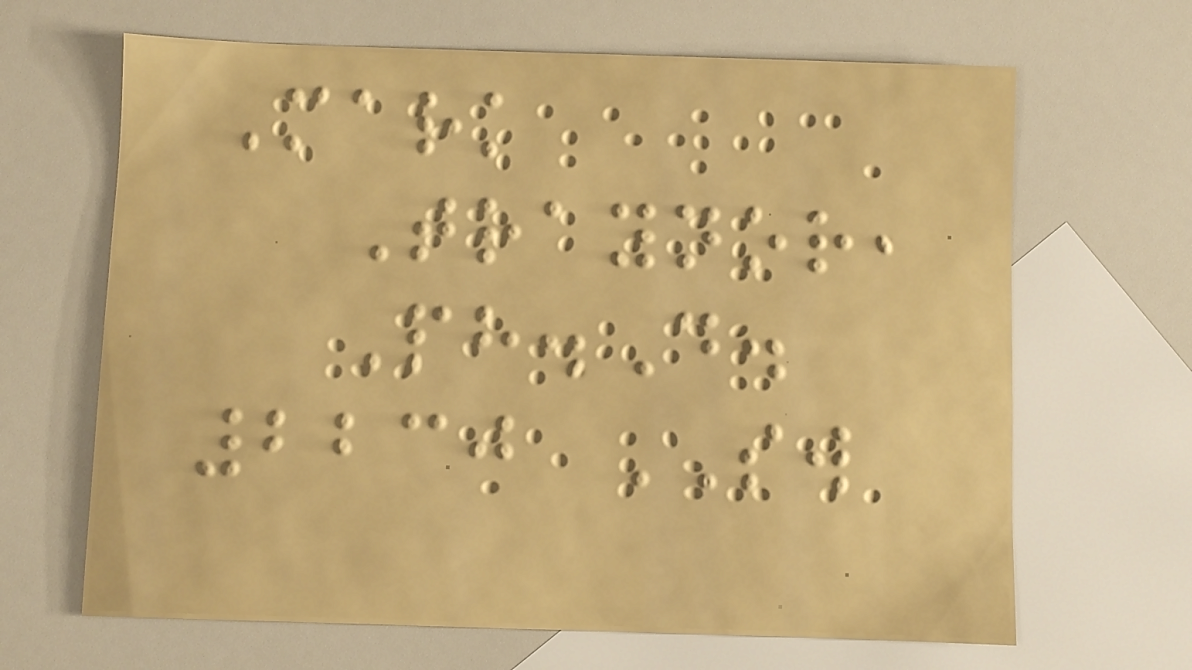Mark
Traynor,
Ph.D.
2230 SW
